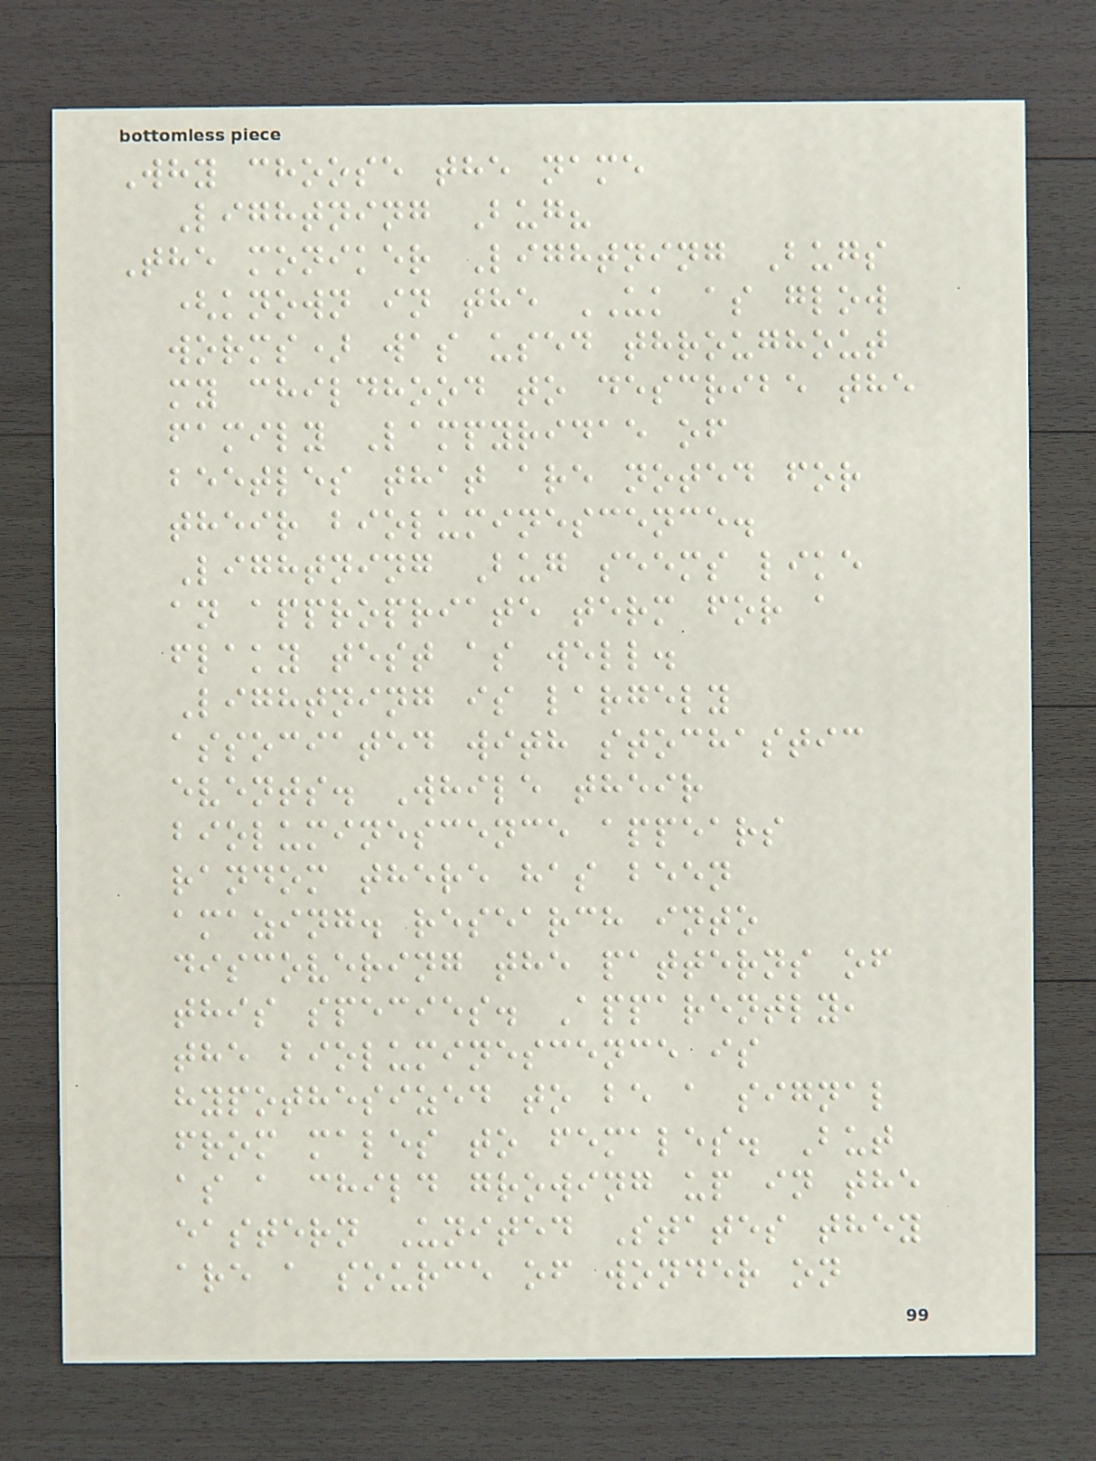Why choose the name
Lightning Bug?
The moniker Lightning Bugs
(known in the UK as glow
worms) was used throughout
my childhood to describe the
family Lampyridae of
beetles that are noted for
their bioluminescence.
Lightning Bug seems like
an appropriate term for a
flaky test as well.
Lightning is largely
associated with stochastic
events. While their
bioluminescence appears
random there has been
amazing. research into
discovering the patterns of
this species. Apparently,
the bioluminescence is
hypothesized to be a signal
from males to females. But
as a child growing up in the
eastern United States they
are a source of wonder on
